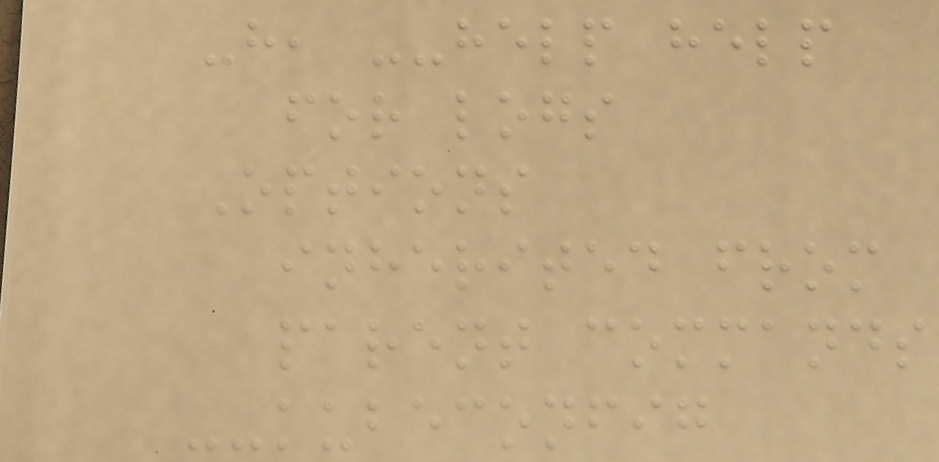-h, --help help
for logs
Options
inherited from
parent commands
--kubeconfig
